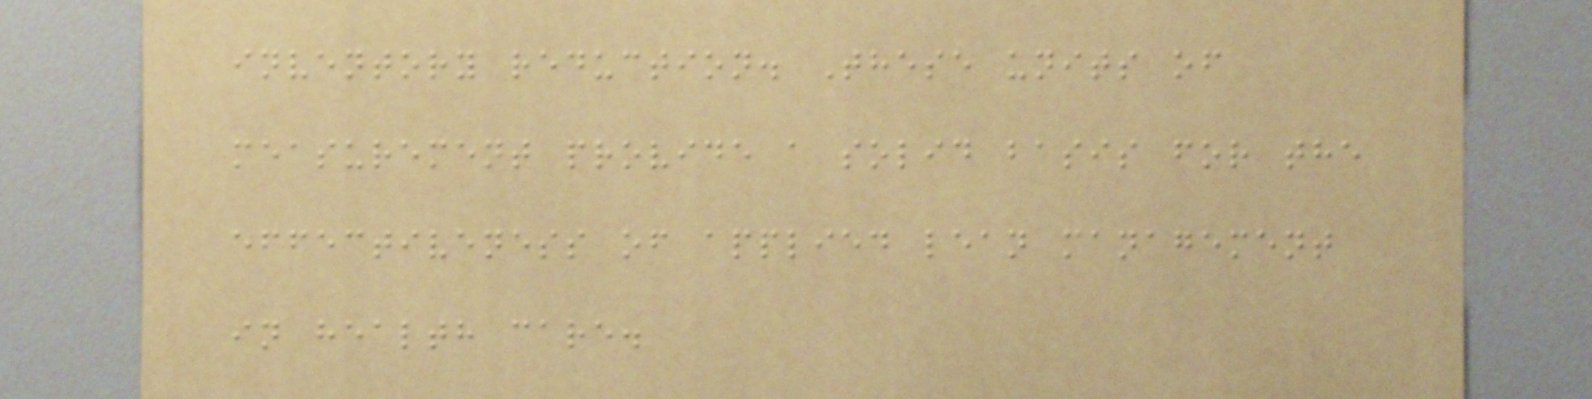inventory reduction. These units of
measurement provide a solid basis for the
effectiveness of applied lean management
in health care.
